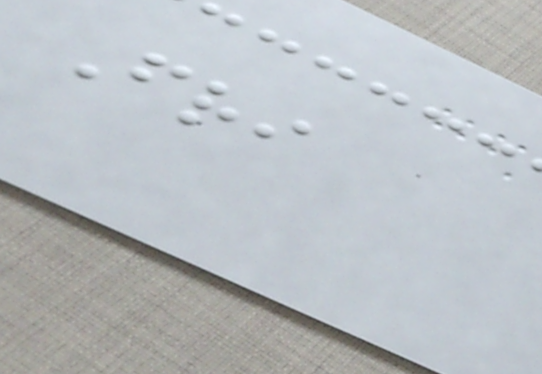Fri
